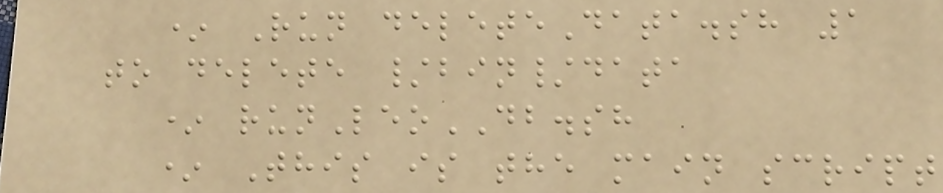* Run deleteData.sh 1
to delete /bin/data
* runLeoDB.sh
* This is the main script
